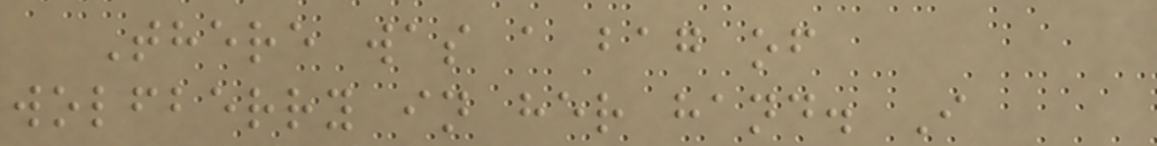There was a bag of
wolfberry in her hand. I
